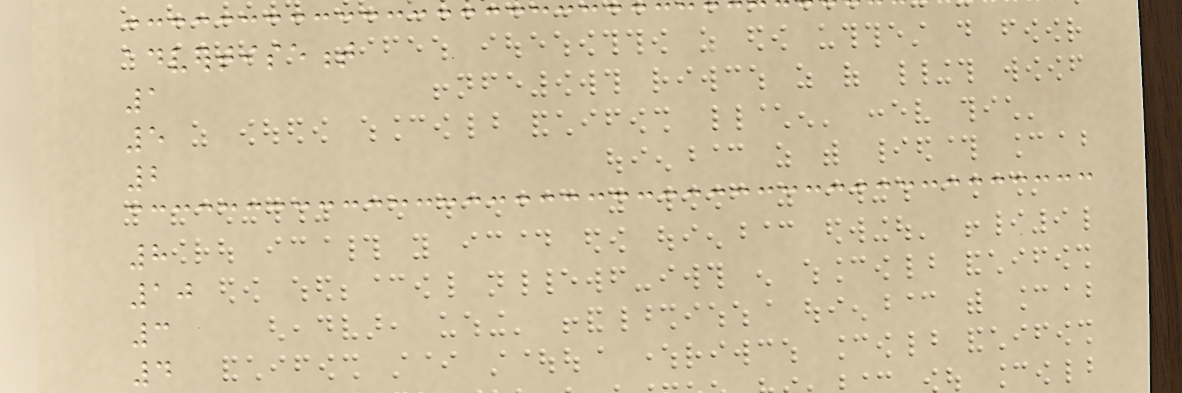advertisement
1
5
2
8
10
3
4
